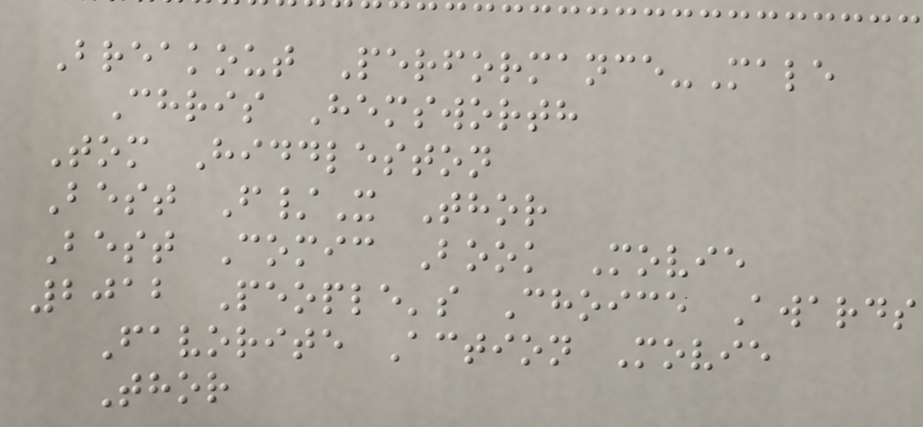Breakout Performance-Male
Chris Hemsworth
Tom Hiddleston
Best F/X Thor
Best Comic Book Movie
2012 People's Choice Awards
Favorite Action Movie
Thor
